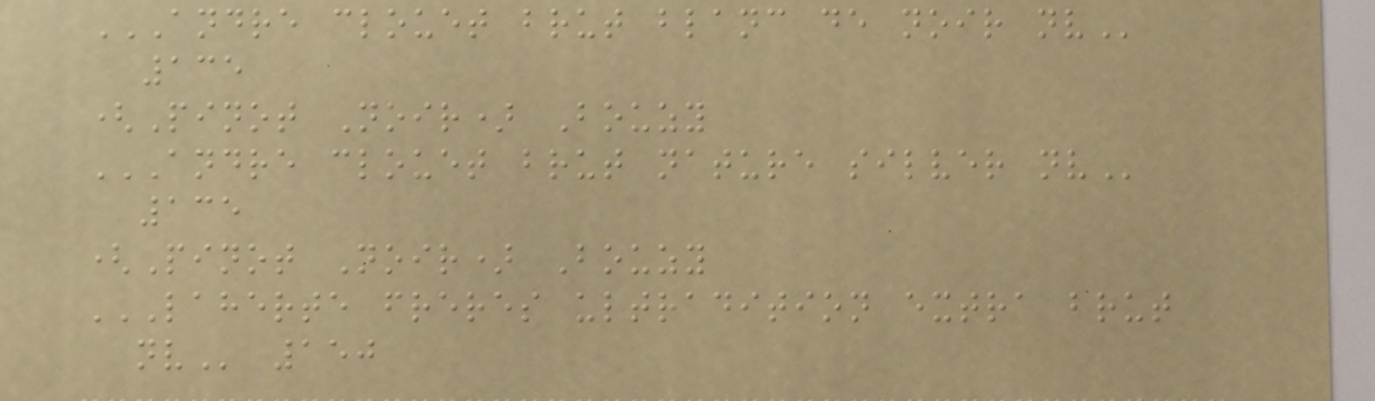ANDRE CLOUET BRUT BLANC DE NOIR NV
135
(Pinot Noir) Bouzy
ANDRE CLOUET BRUT NATURE SILVER NV
135
(Pinot Noir) Bouzy
LAHERTE FRERES ULTRADITION EXTRA BRUT
NV 150
